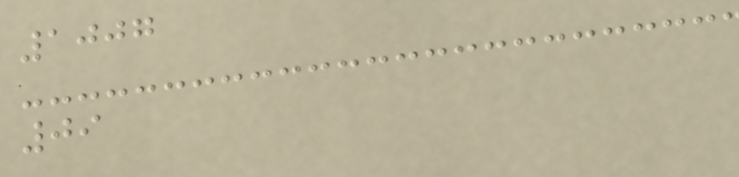1007
09
